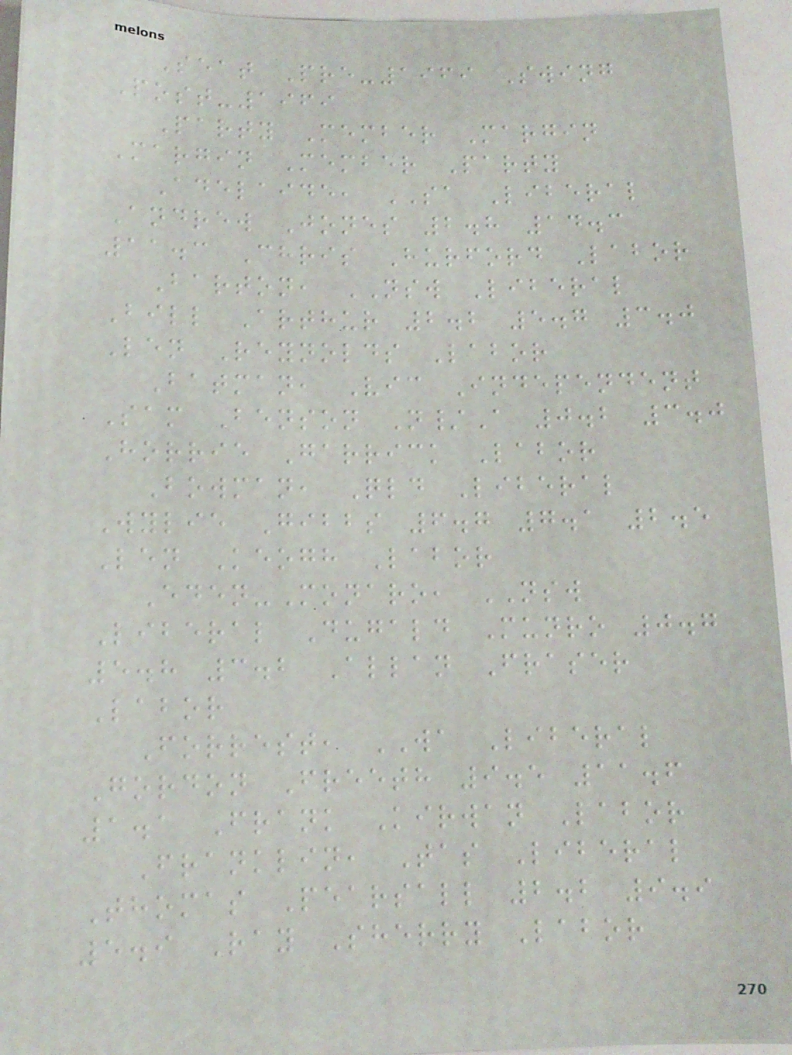Seat Pre-1969 Swing
Post-1969
Party Member Margin
Margin Member Party
Adelaide, SA Liberal
Andrew Jones 2.8 14.3
11.3 Chris Hurford Labor
Barton, NSW Liberal
Bill Arthur 2.2 5.7 3.0
Len Reynolds Labor
Batman, Vic Independent
Sam Benson N/A 0.2 3.0
Horrie Garrick Labor
Bowman, Qld Liberal
Wylie Gibbs 6.7 7.1 2.5
Len Keogh Labor
Eden-Monaro, NSW
Liberal Dugald Munro 0.7
5.8 3.2 Allan Fraser
Labor
Forrest, WA Liberal
Gordon Freeth 9.5 11.6
1.1 Frank Kirwan Labor
Franklin, Tas Liberal
Thomas Pearsall 2.2 9.9
5.9 Ray Sherry Labor
